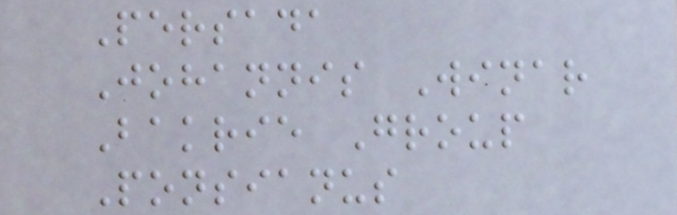Persada
Johannis Winar
Bakrie Group
Ponsianus
